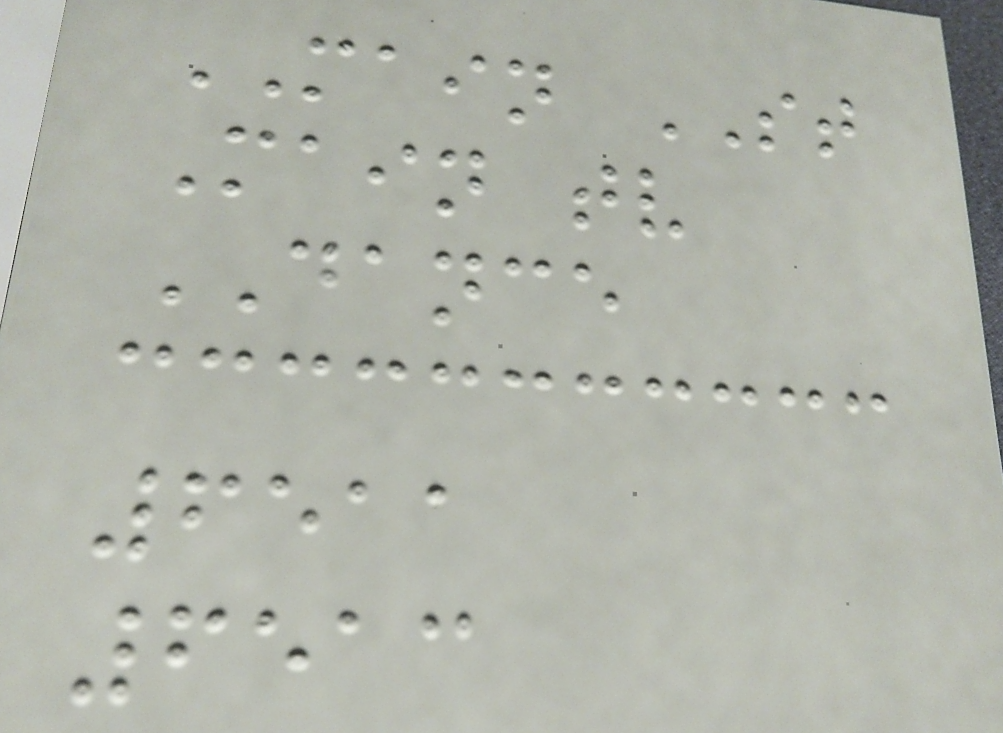MAIN ST
Main tv
DANCE
6511
6513
